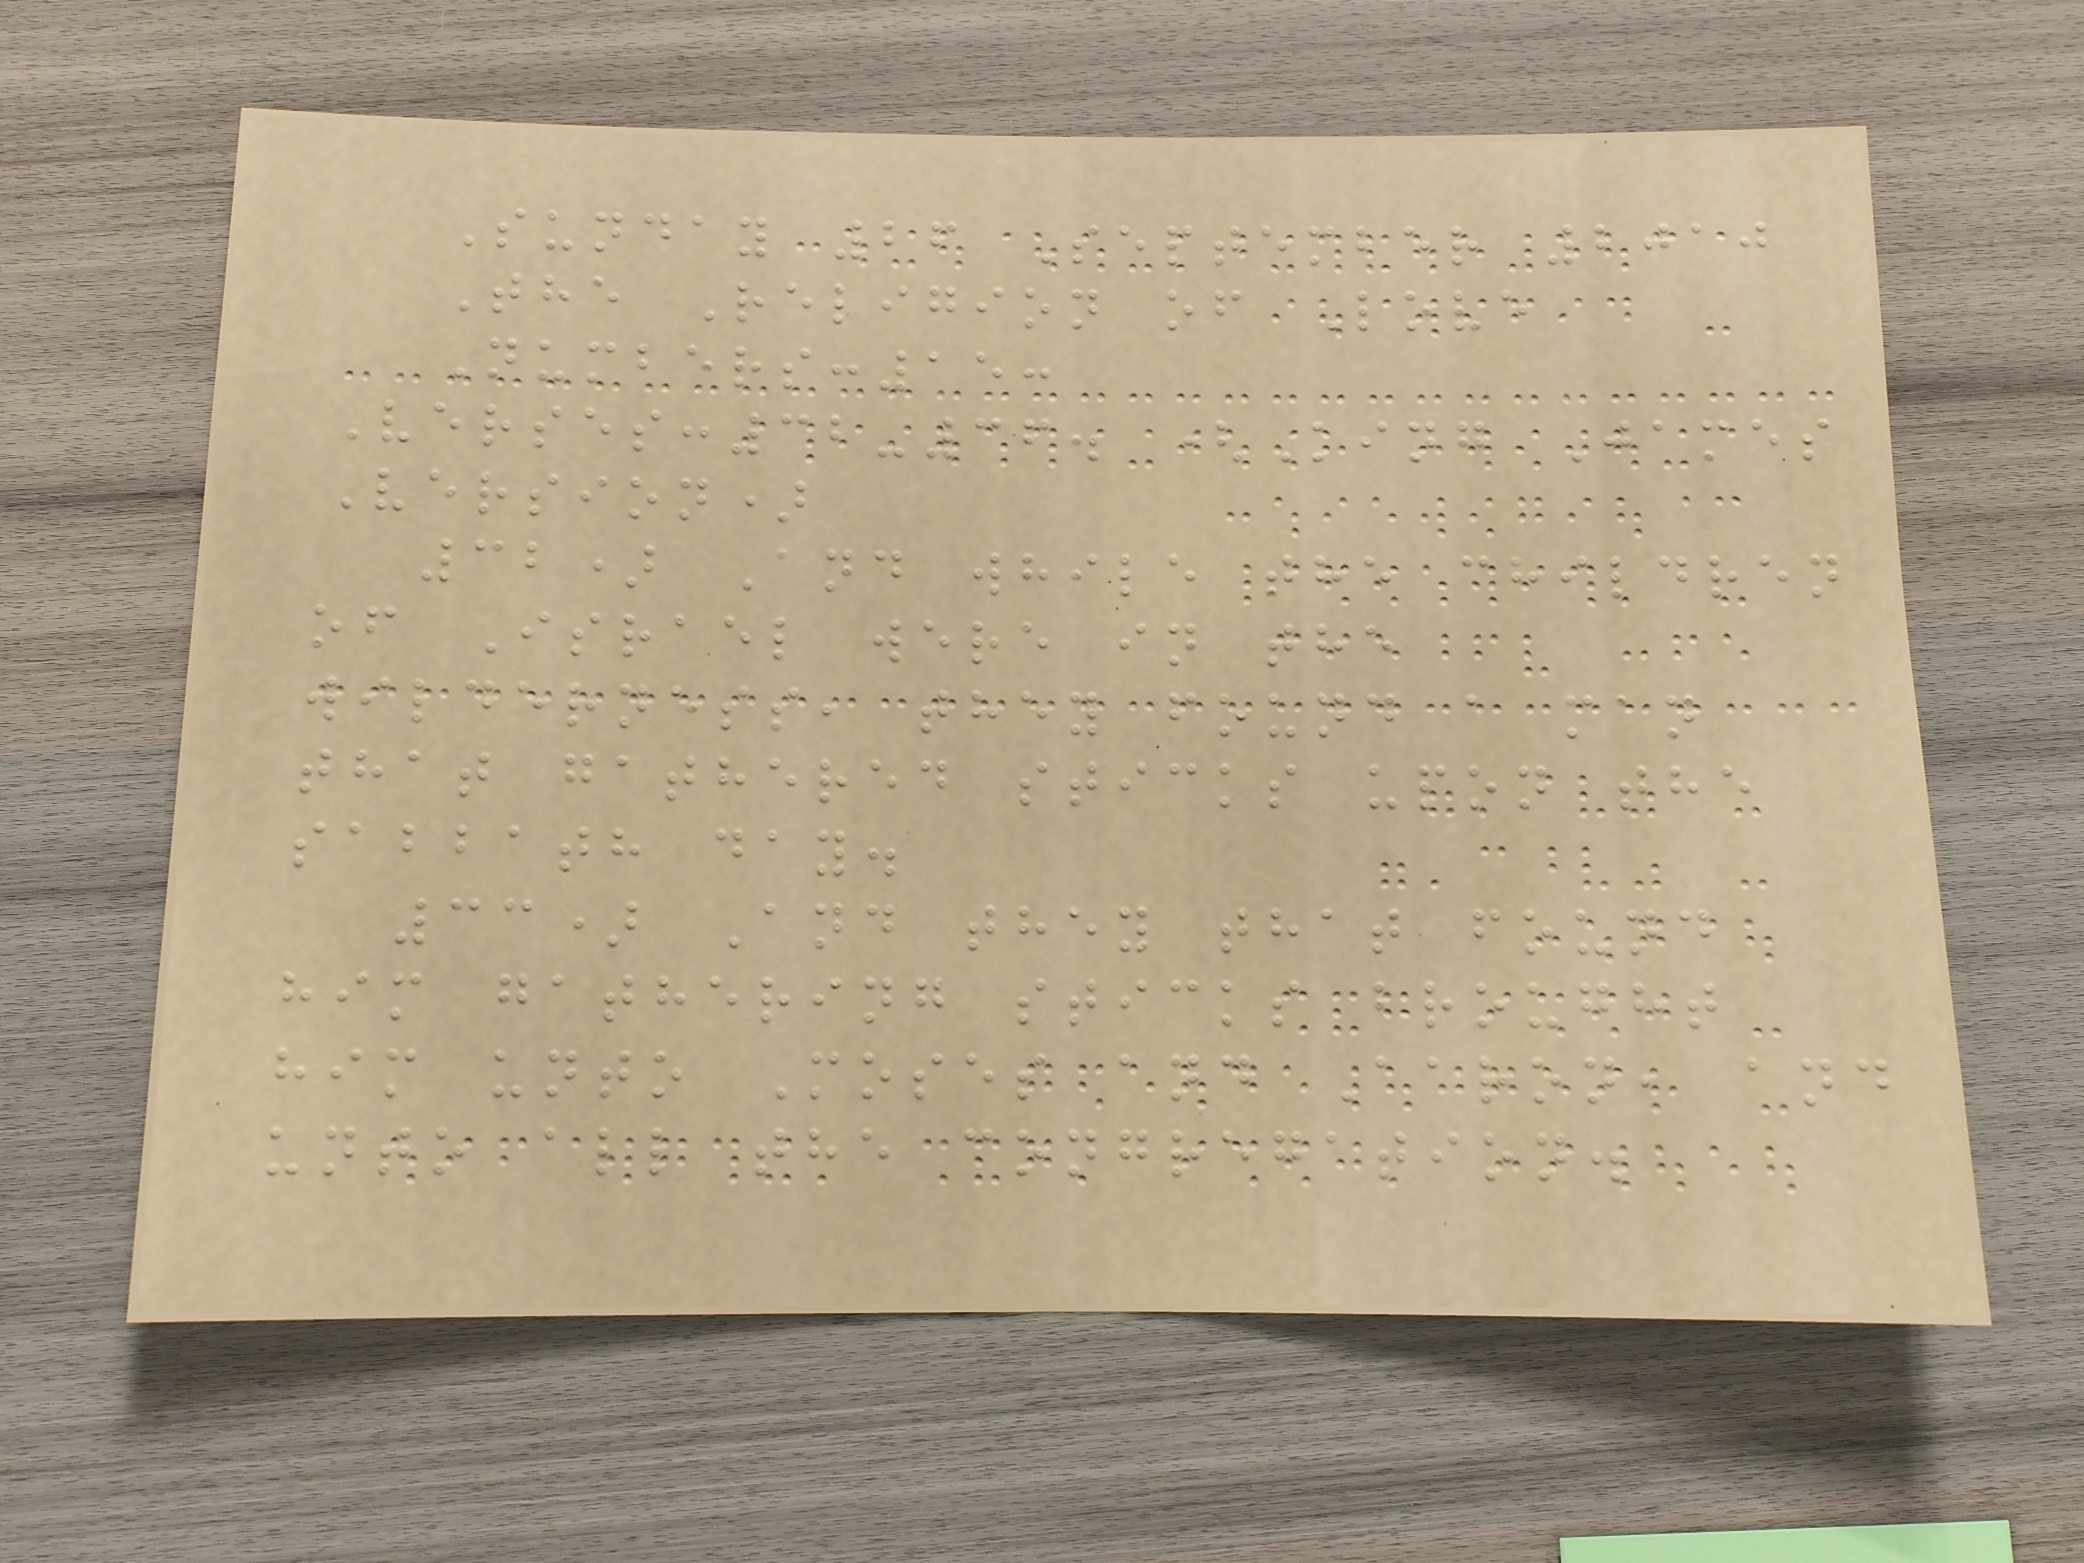Sunday 26 September 2010
The Religion of Love
Numbers:15:
Verses:32-36. (King James
Version)
32) And while the children
of Israel were in the
wilderness, they found a man
that gathered sticks upon the
sabbath day.
33) And they that found
him gathering sticks brought
him unto Moses and Aaron, and
unto all the congregation.
